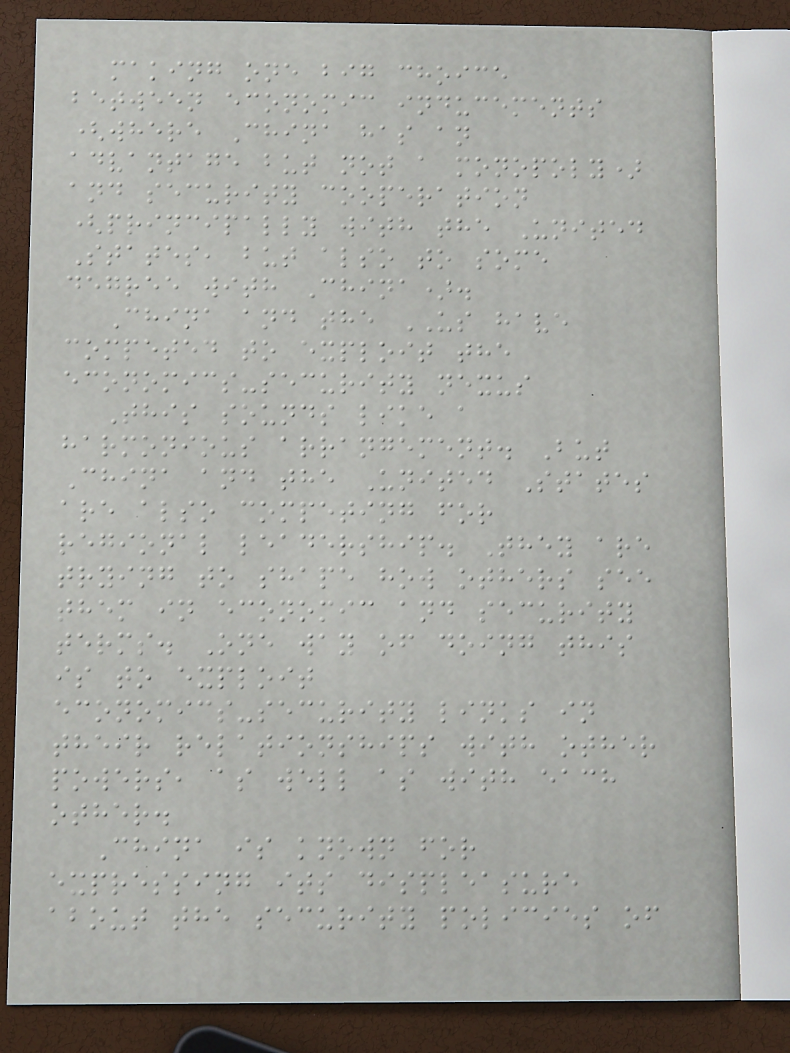making one big choice
between economic inducements
(where China has an
advantage but not a monopoly)
and security cooperation
(principally with the United
States, but also to some
degree with China).
China and the US have
competed to exploit the
economics-security nexus
This sounds like a
harmonious arrangement. But
China and the United States
are also competing for
regional leadership. They are
trying to shape how others see
them in economic and security
terms. One way of doing this
is to exploit
economics-security links in
their relationships with other
powers, as well as with each
other.
China is known for
expressing its displeasure
about the security policies of
